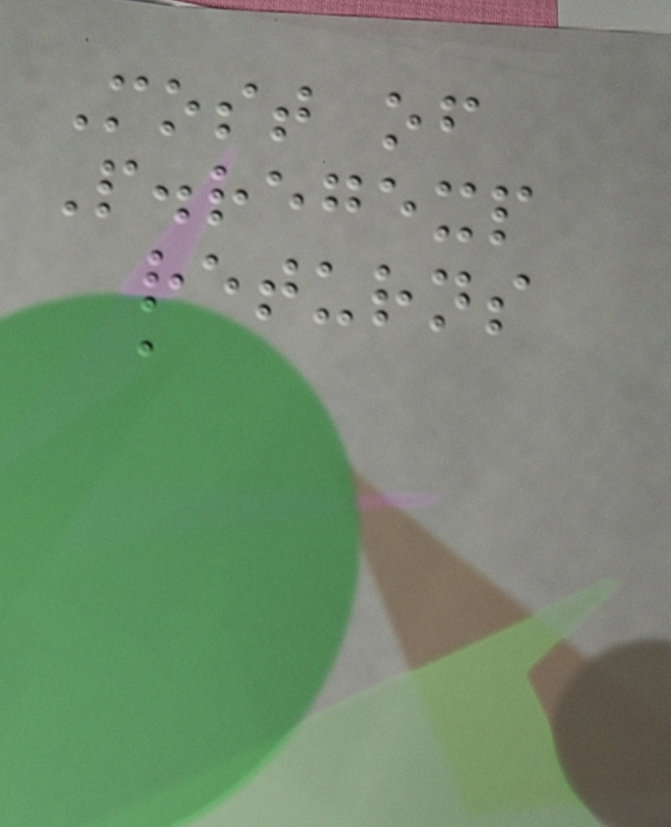Most of
P.regexp
returns
a
